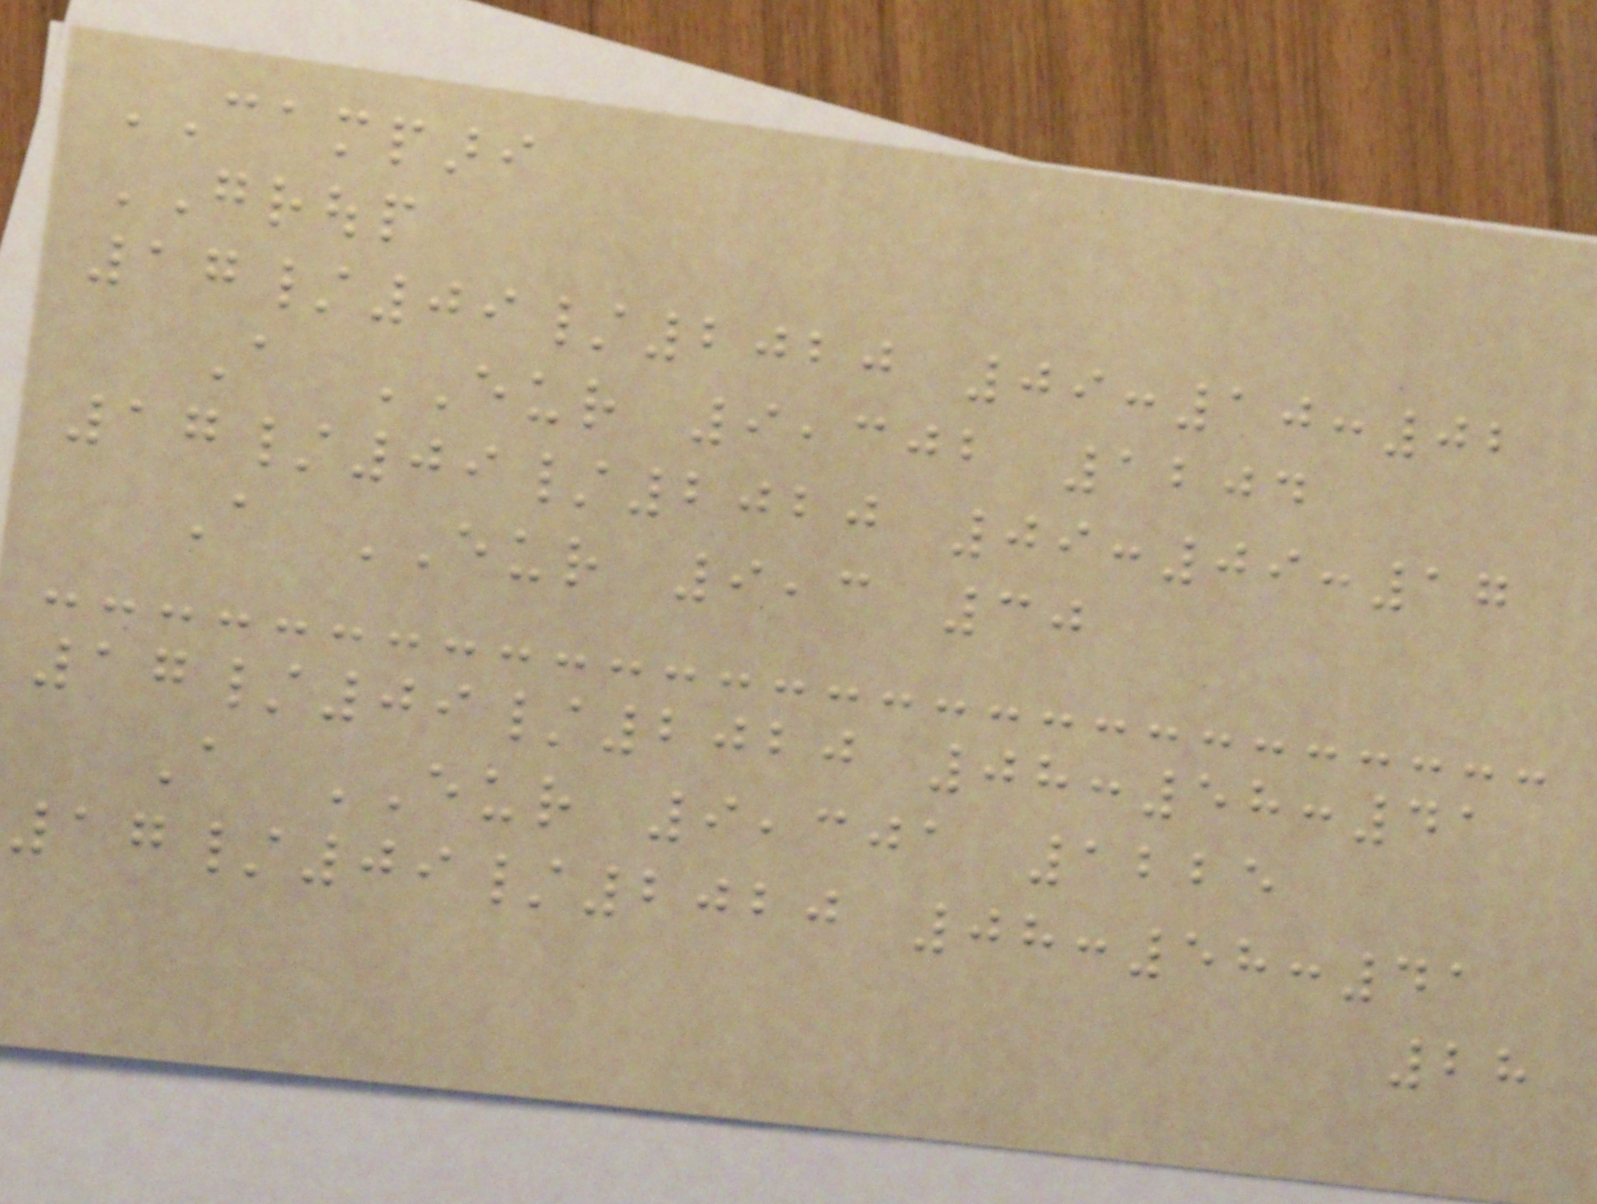CAMPARI
GROUP
17/09/2020 09:10:02
A EUR 9,302 1204
17/09/2020 09:09:17
A EUR 9,3 30
17/09/2020 08:58:41
A EUR 9,301 1225
17/09/2020 08:58:41
28
